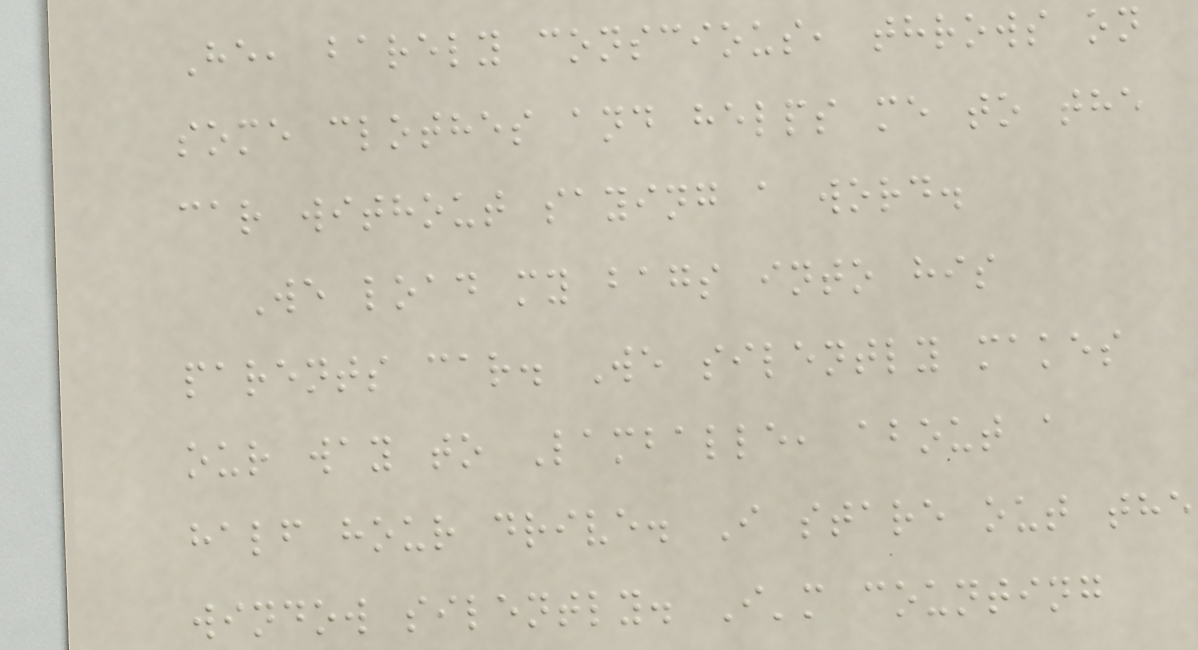He, barely conscious, throws on
some clothes and helps me to the
car without saying a word.
We load my bags into his
parents car. We silently makes
our way to Lamballe, about a
half hour drive. I stare out the
window silently. I'm counting
